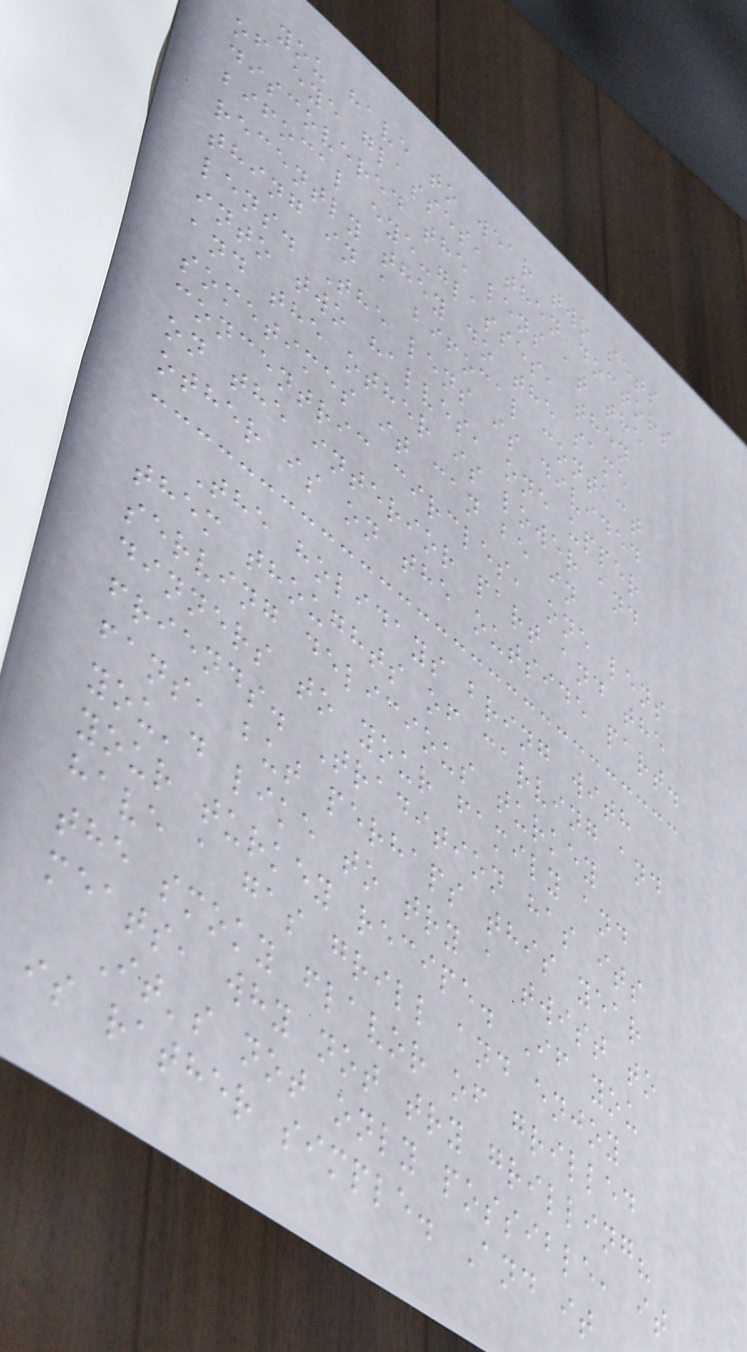you have to wear two sets
of eye glasses, then doctors
discovered the lens at the
bifocal eye-glasses, then
recently they do the same
thing in a bifocal contact
lens. The lens is divided
into two halves, one upper
and the other is lower and
sometimes it can be in
concentric circles, one lens
on the interior part and the
other is on the outside part.
The holidays bring with
them thoughts of carving and
serving delicious turkey
dinners to your family and
friends. Tradition has its
fans, but perhaps this year
you'd like to try a twist to
your turkey recipe. If you
have a gas grill and enjoy
the smoky flavor of grilled
meats, why not try grilling?
It's not only possible, it
is rather simple. And it
